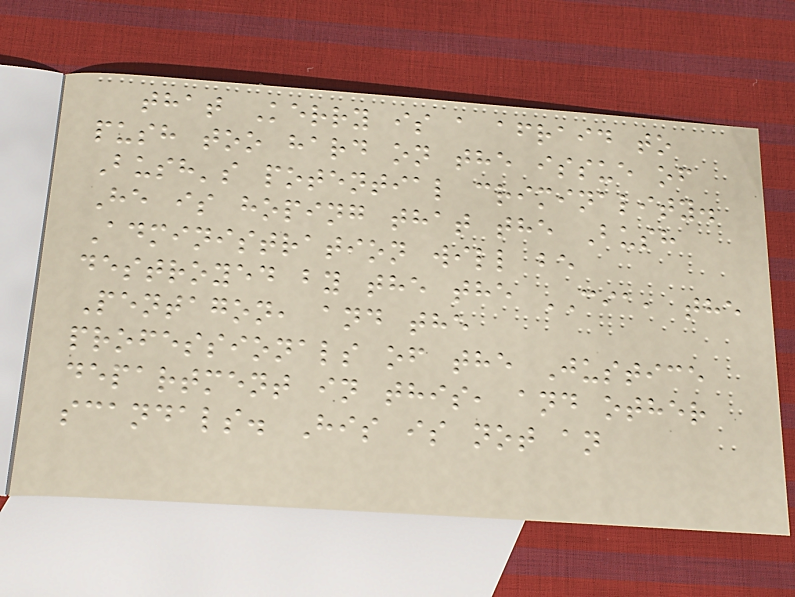that Kerry is a afraid to
push too hard on the issue of
Bush's potential criminality.
He is hoping that the Bush
Administration will be
destroyed by the the CIA, the
Pentagon, and the
professionals of the Justice
department in this, and other
scandals. His is not an
